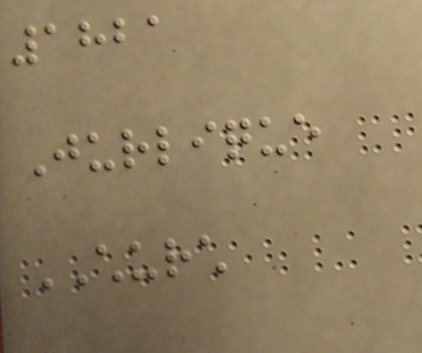1821
Jurlique
CHURCH
